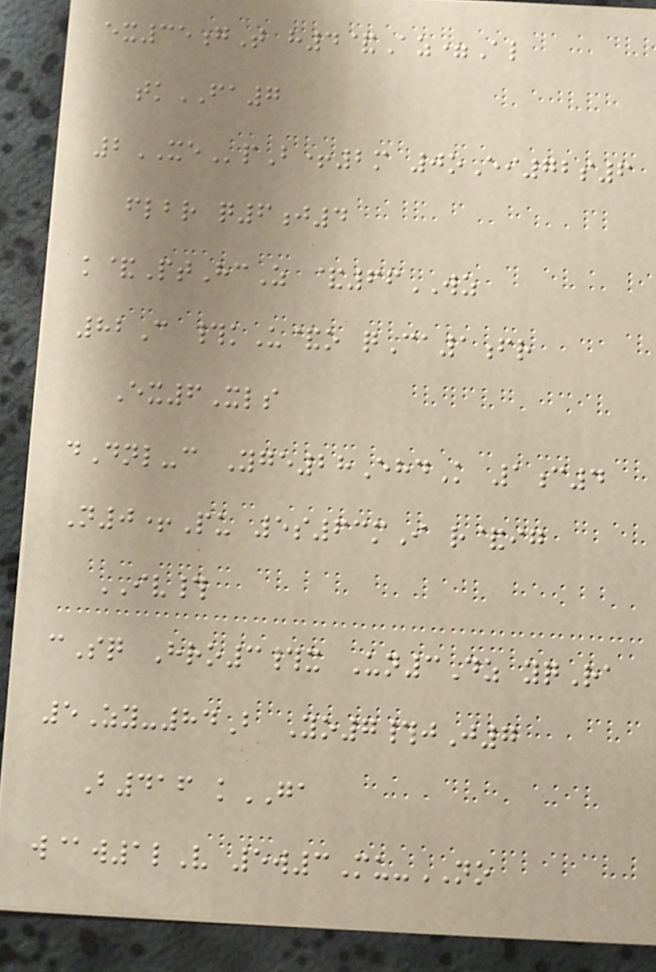ex35gT h4&Az=Al
tkFA7
2XEpB+2m 0oEi72s6
flbr q6j4
k&PtHcZ &66WZ
82C #kU&o qCa1fr
Ex6Xls
dDnl-c Yge28EhdK 1c4
N0+Pu 5s63mI r&ig
IV#
cSq Hro3#x Un3Dz yqRa
5Zy-84B Yo7#jJ7
B416 kGA
w@w1lV 5w3Mu-NO
